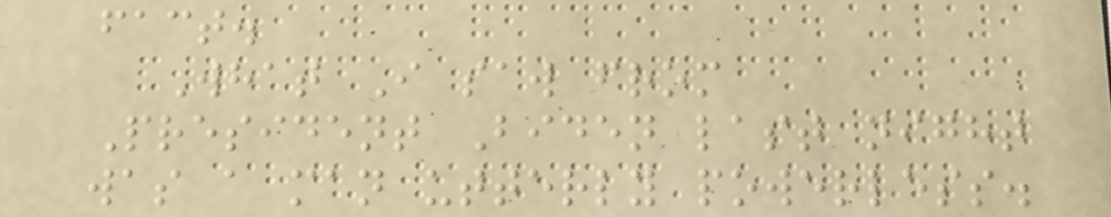fact.
What I saw from
President Biden last night
was a man utterly powerless.
